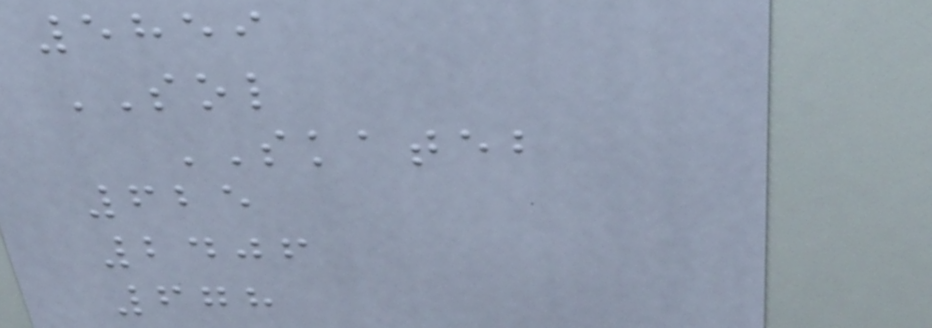5859
SOL
SKATEB
625
2406
678
